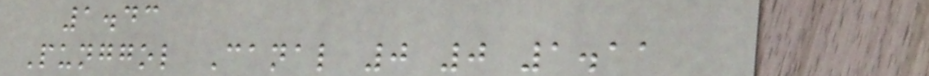1.43
Punggol Canal 0 0 1.11
